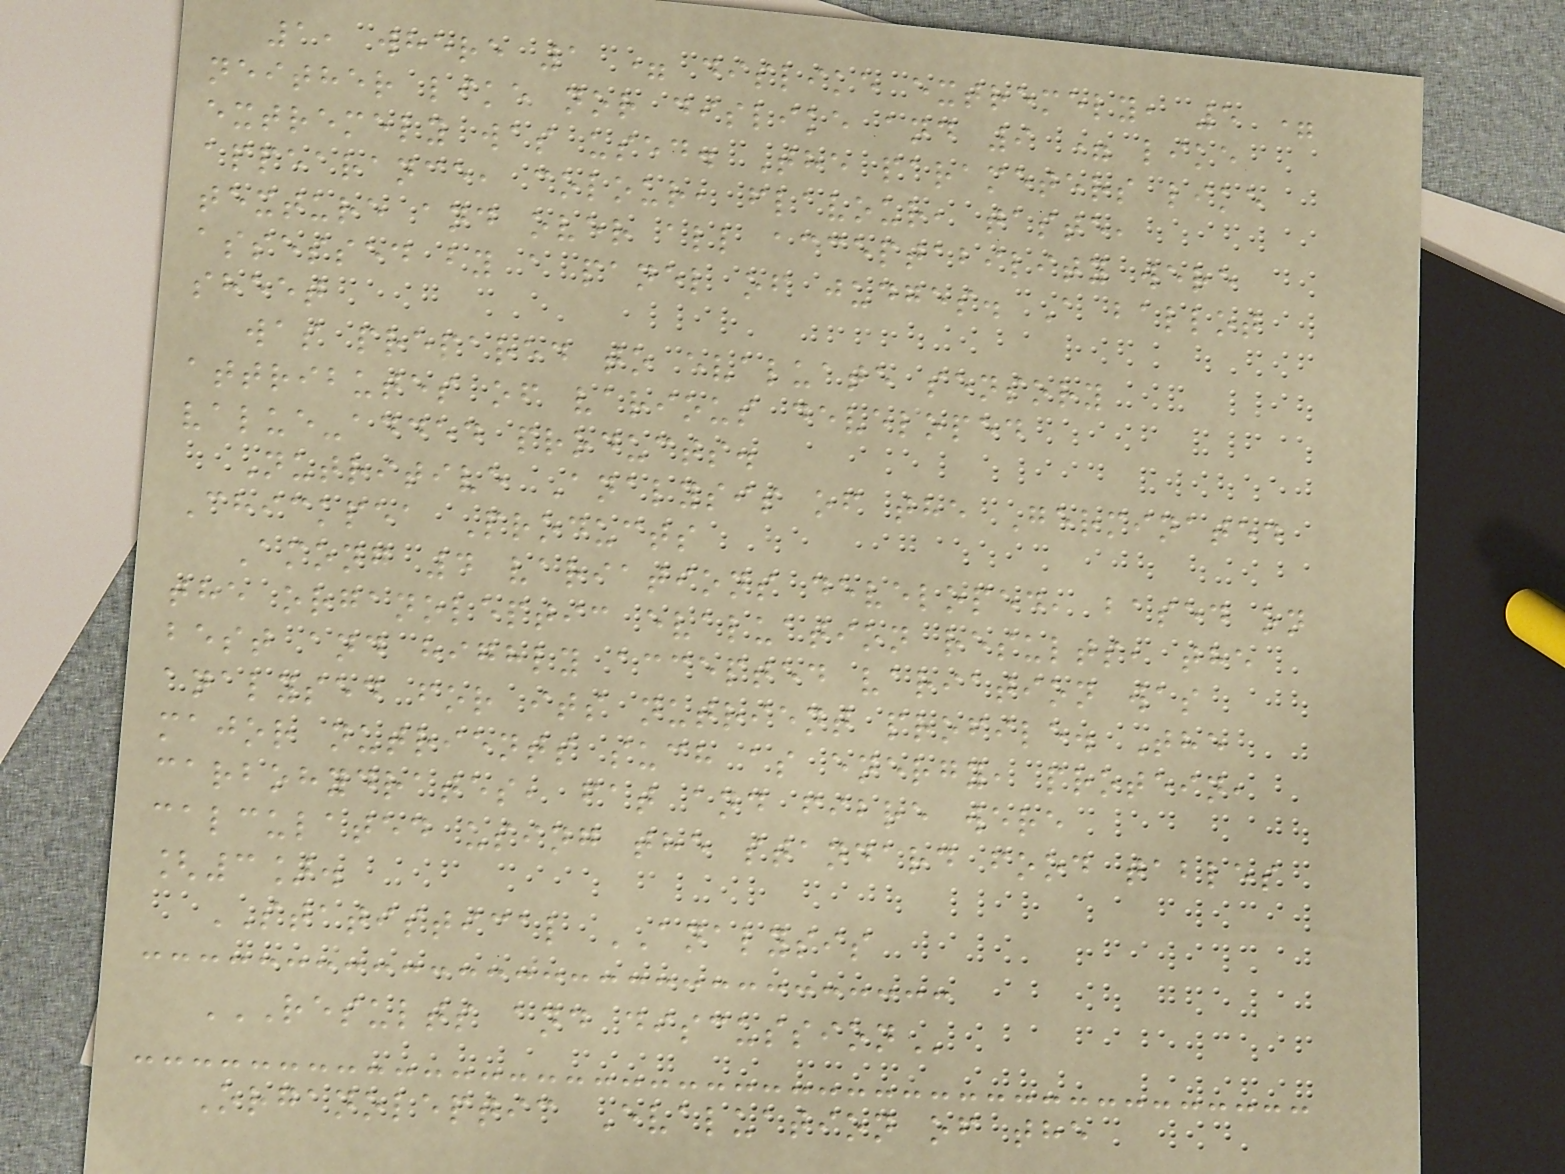1, where 1 = dislike extremely, 5 =
neither like nor dislike and 9 = like
extremely was used. The parameters like
appearance, colour, flavour, taste,
texture and over all acceptability were
assessed by a panel of judges. A ballot
sheet
was prepared to evaluate sensory
attributes of various developed
value-added products.
Nutritive Analysis of the Germinated
Chickpea Products
Among 4 variations developed, based on
the organoleptic evaluation results, the
best and highly accepted variation was
analysed for its nutrient profile. The
major nutrients such as energy, protein,
carbohydrates, fat and fibre were
calculated using the standard food tables
[3].
STATISTICAL ANALYSIS
RESULTS AND DISCUSSION
Organoleptic Evaluation of the
